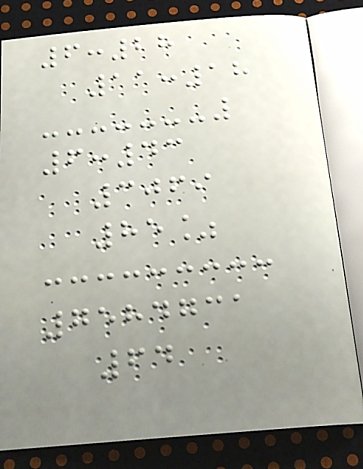6:28
11:18
6:43
3069
85%
7584731
64
